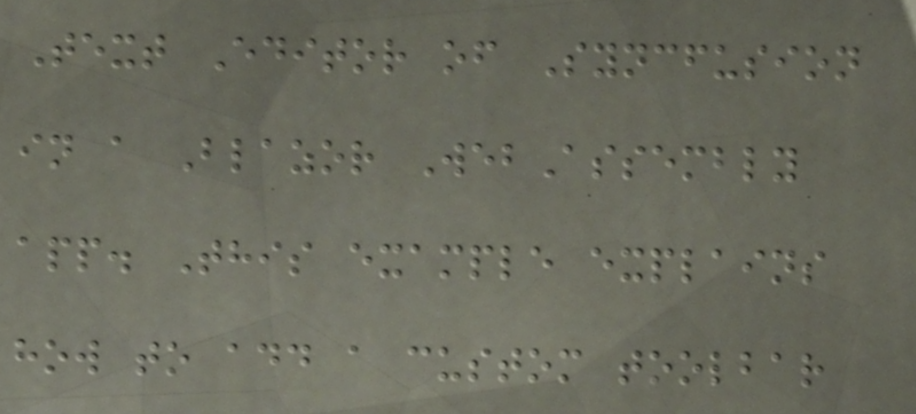Text Editor of Syncfusion
in a Blazor WebAssembly
app. This example explains
how to add a custom toolbar
